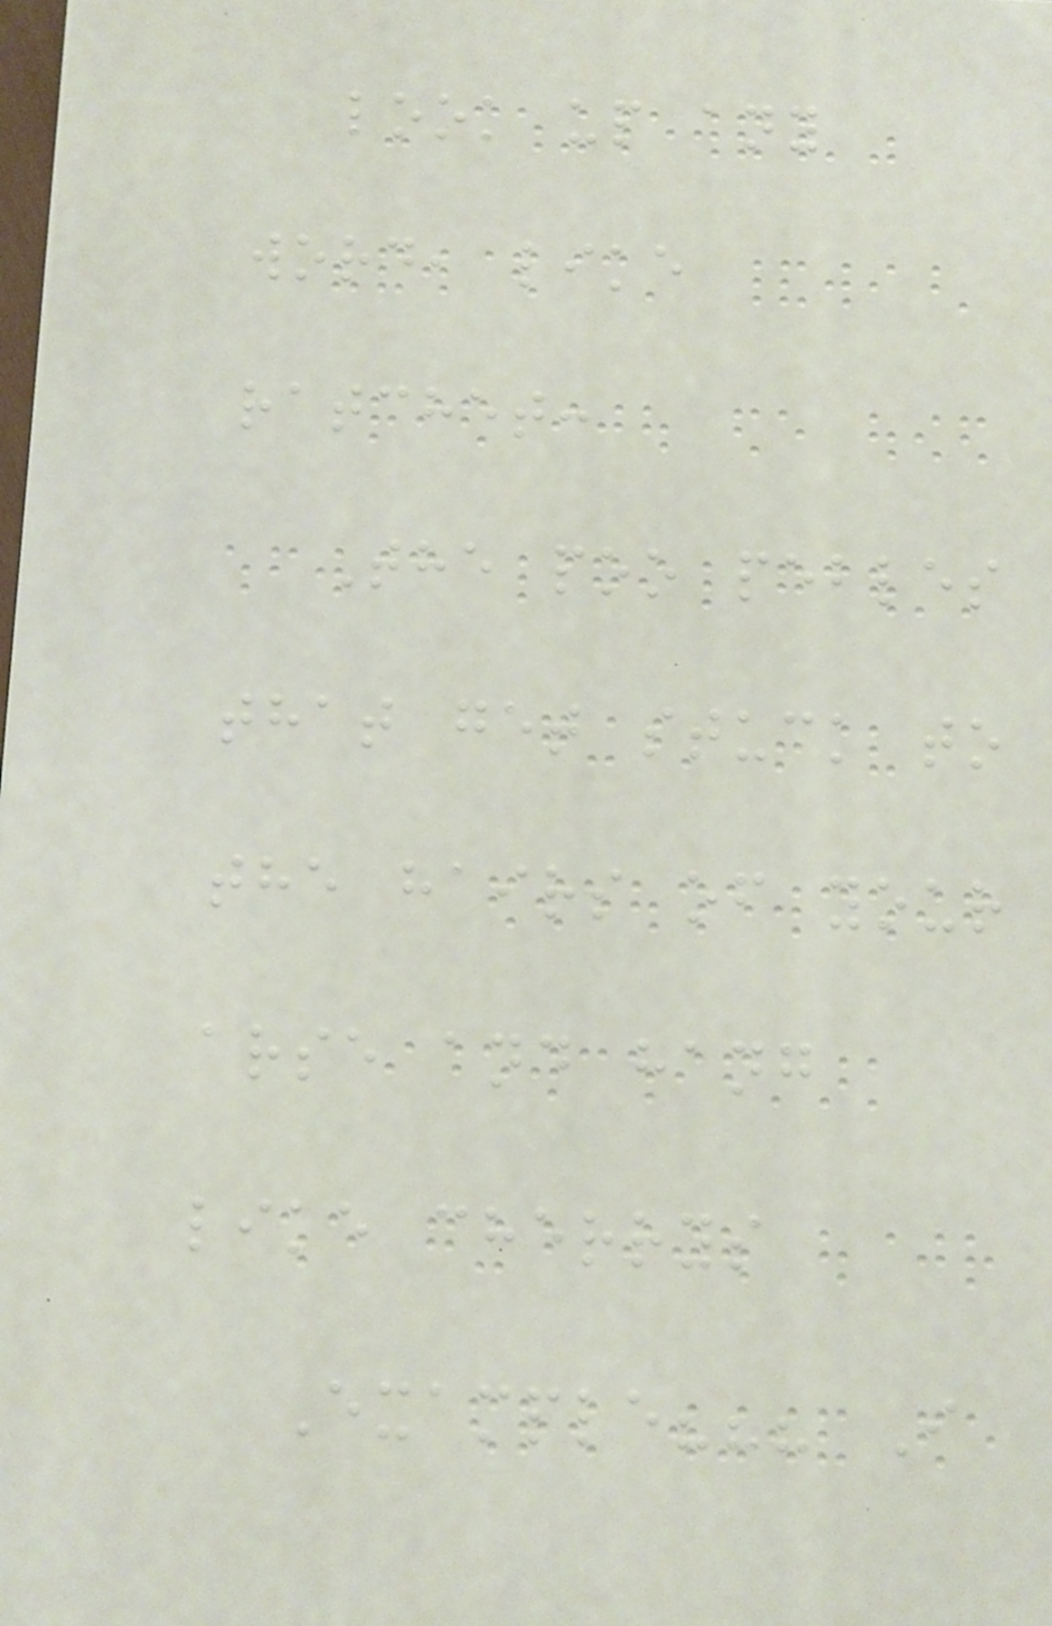look up any
word, like
ratchet:
The poo pebles
that get stuck to
the hairs of your
arse and hang
like cherrys
Example??? I
